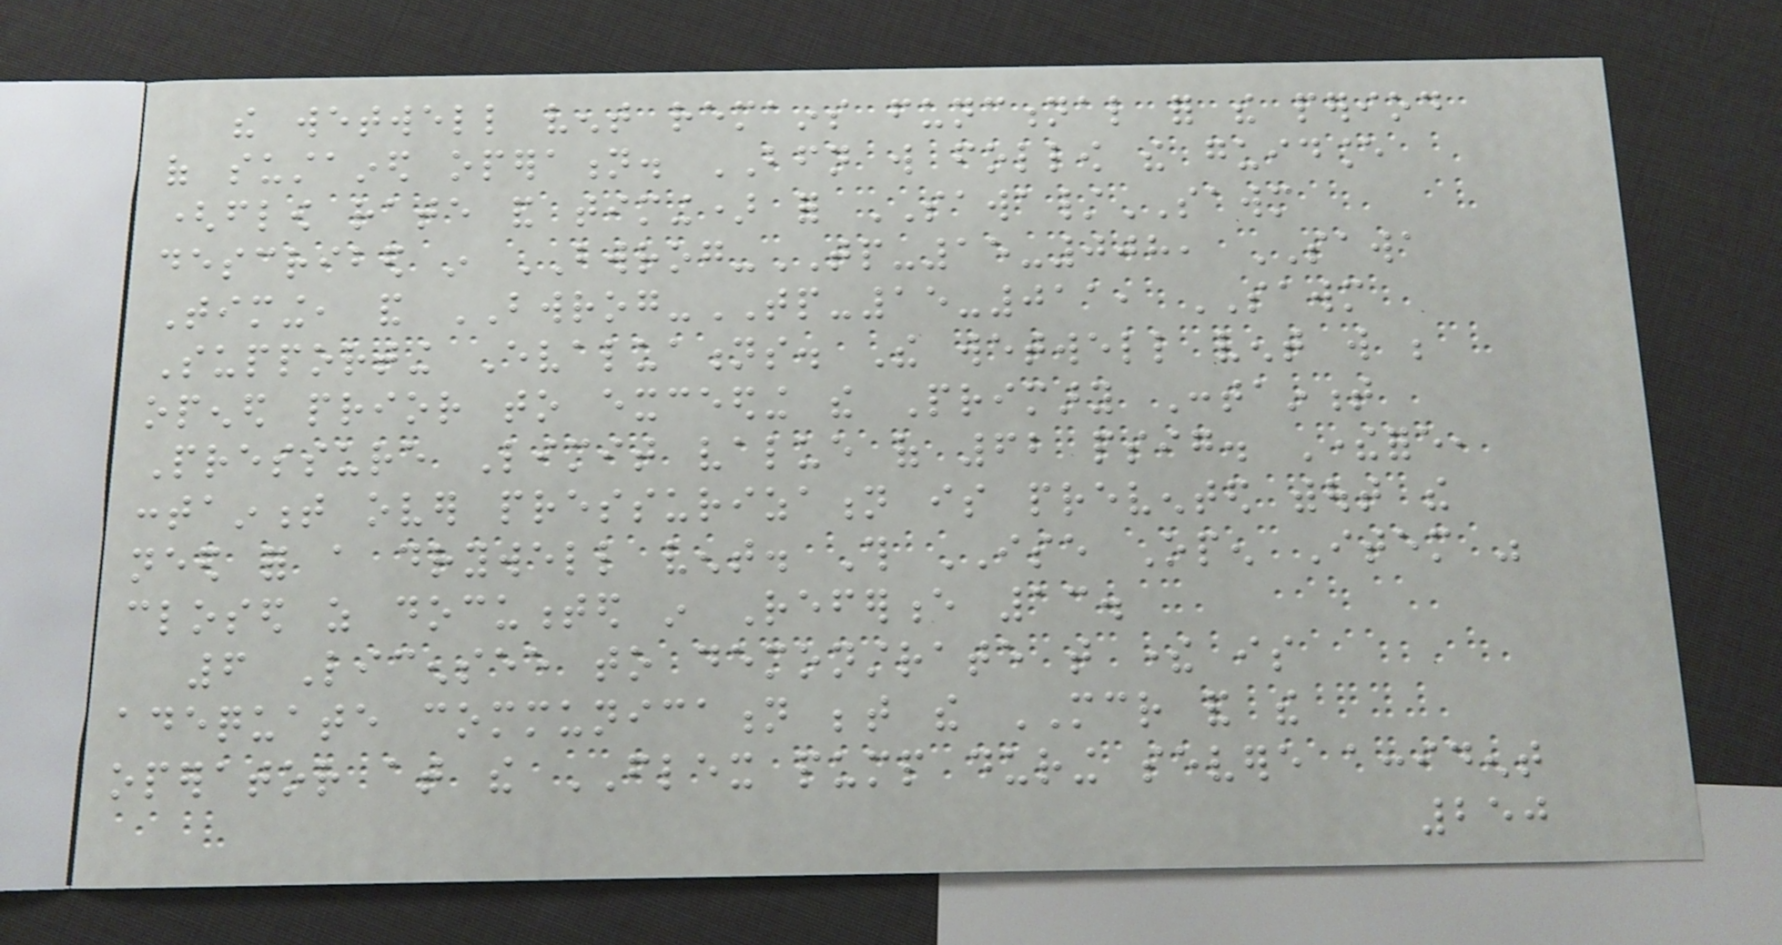the wetwell vent remains functional for the period
of sustained operation. BFN will follow the guidance
(flow rate and timing) for SAWA/SAWM
described in BWROG-TP-15-008, SAWA
Timing, and BWROG-TP-15-011, SAWM
Supporting Evaluations. The wetwell vent will be
opened prior to exceeding the Primary Containment
Pressure Limit value of 62 psig. Therefore,
containment over pressurization is prevented without the
need for a drywell vent. This ISE Open Item was
closed as documented in Reference 13.
6 Licensee to demonstrate that there is
adequate communication between the MCR and the
operator at the FLEX pump during severe accident
250
